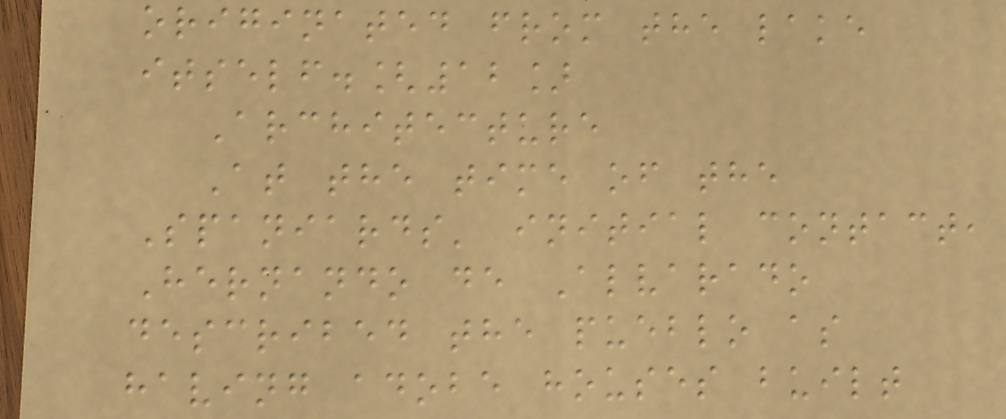originated from the lake
itself.[12]
Architecture
At the time of the
Spaniards' initial contact,
Hernando de Alvarado
described the pueblo as
having adobe houses built
